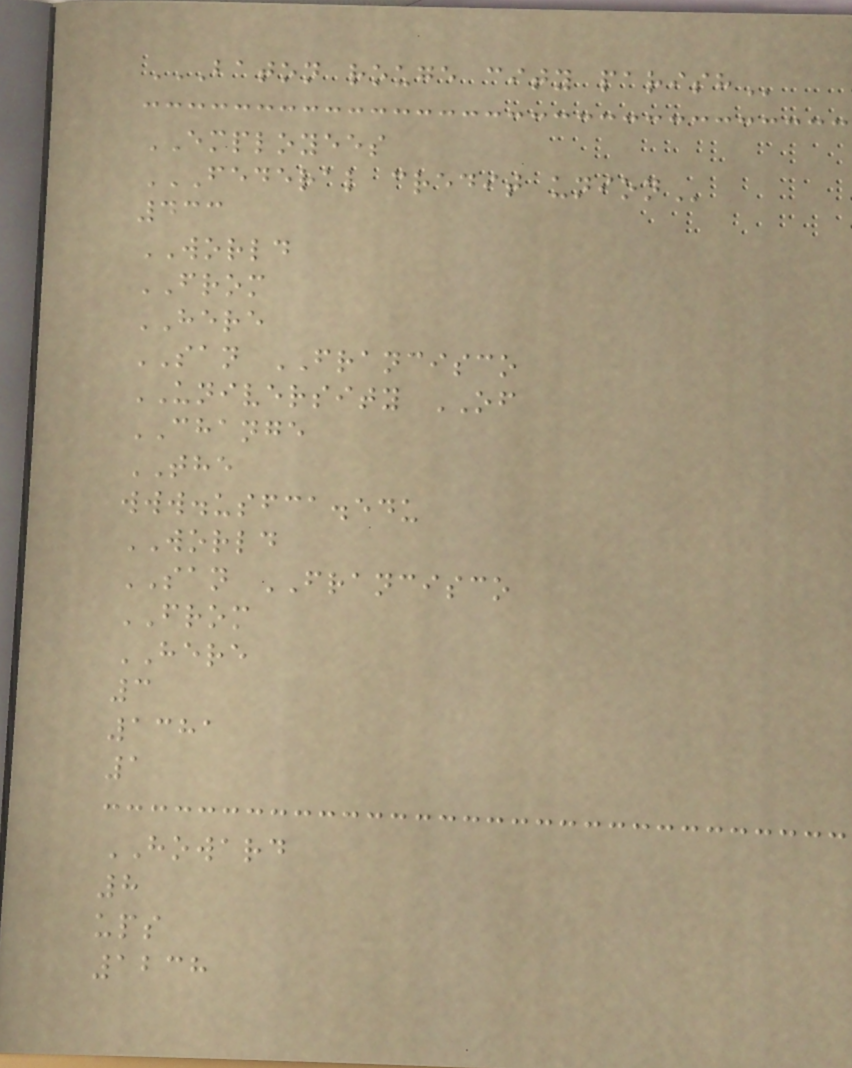BATON ROUGE CITY PARISH
EMPLOYEES
FEDERAL CREDIT UNION
433
WORLD
FROM
HERE
SAN FRANCISCO
UNIVERSITY OF
CHANGE
THE
www.usfca.edu
WORLD
SAN FRANCISCO
FROM
HERE
3
1381
1
HOWARD
8
ups
1238
